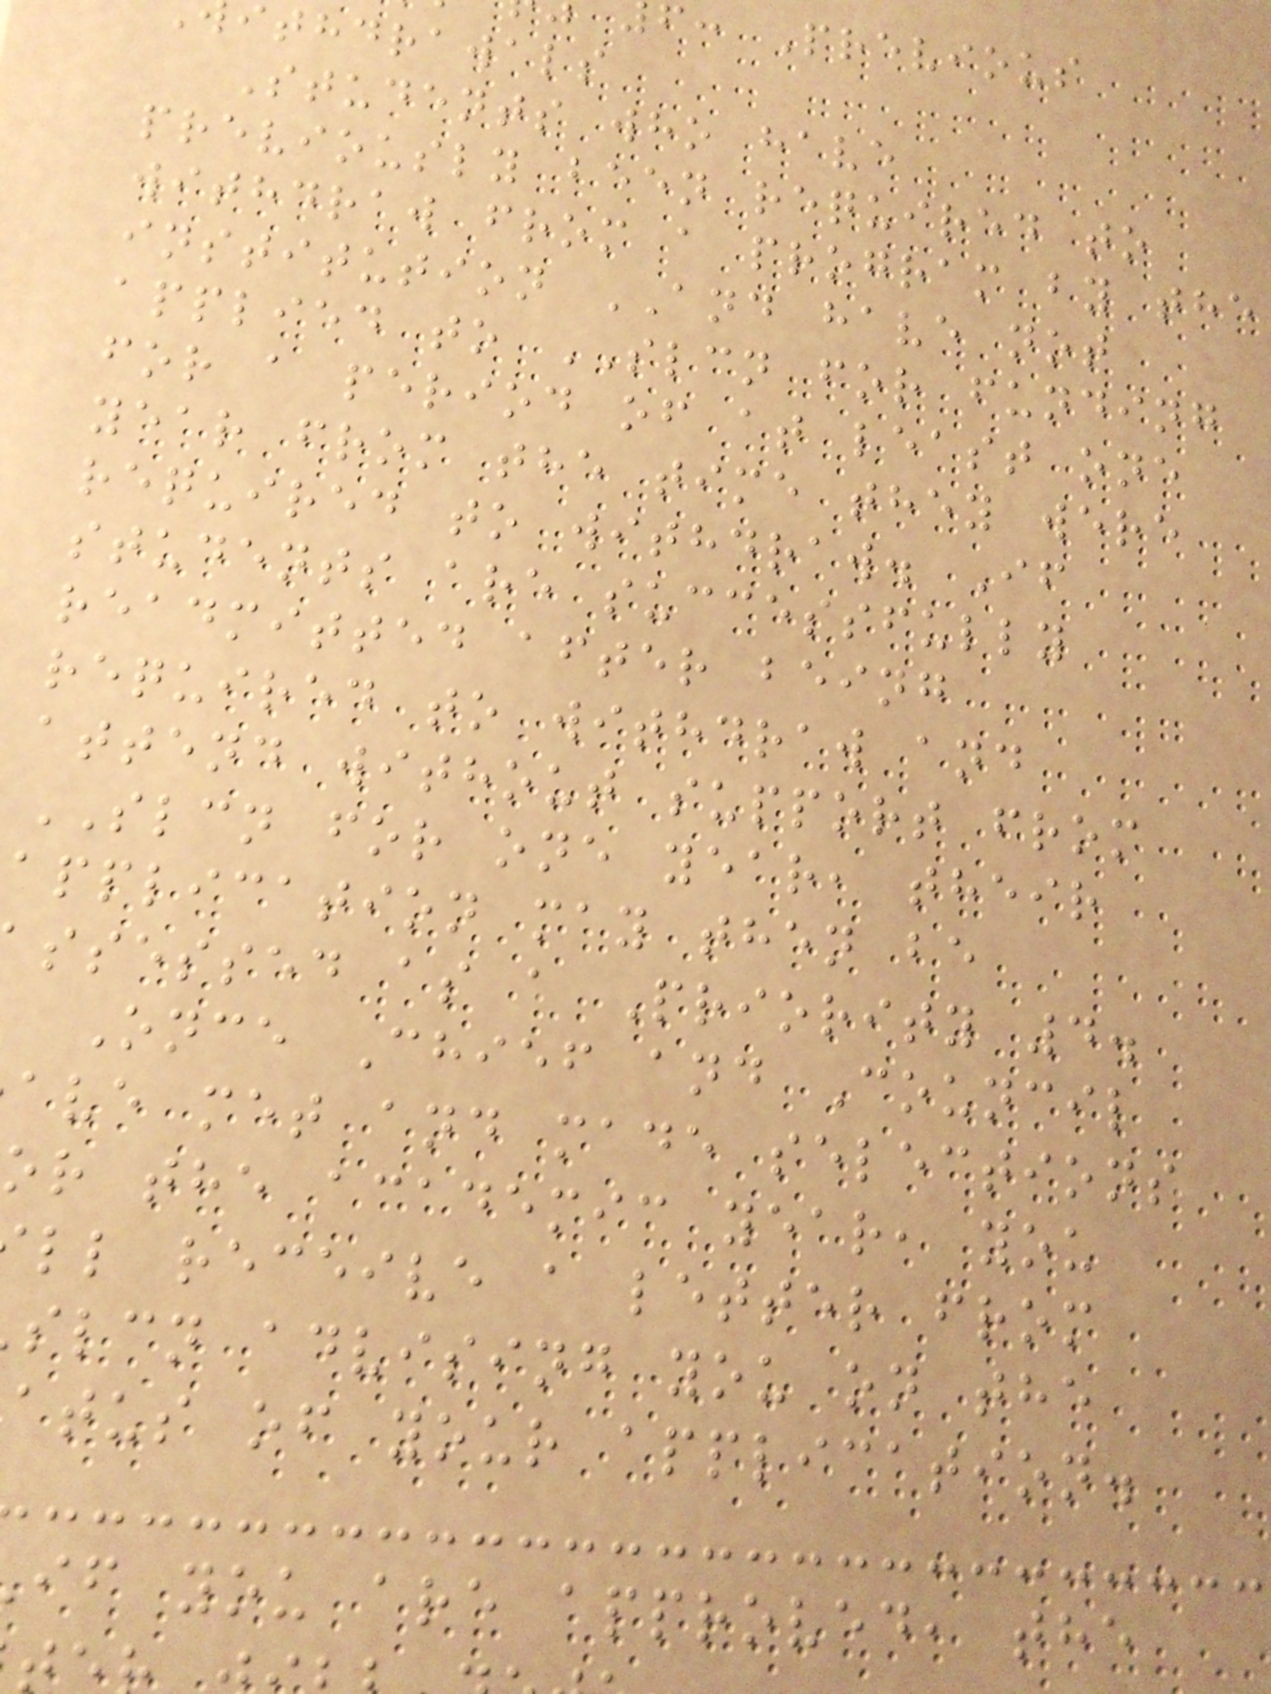f: Previous
ithdrawals
Students who have
previously been required to
withdraw from a program by the
institution AND have not
applied to SLCN for funding
for a period of at least one
year from the time they were
required to withdraw. If
students are successfully
readmitted after being
required to withdraw and
attend without support from
SLCN for one year, their
application may then be
ssessed as a Priority 4.
Once Chief and Council
ave met and made selections
or the academic year, you
ll receive a letter from
slcn advising you on the
atus of your application.
if you are approved, the
